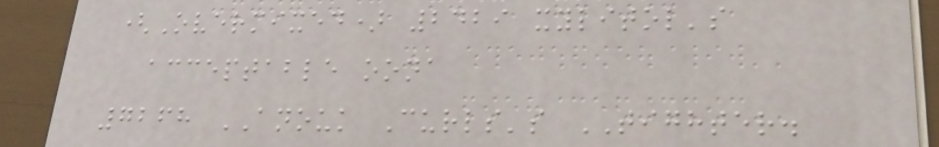(Overmixed) 2429 xylitol's
acceptable oona
7268 ANOUK Curls's TIGHTER.
